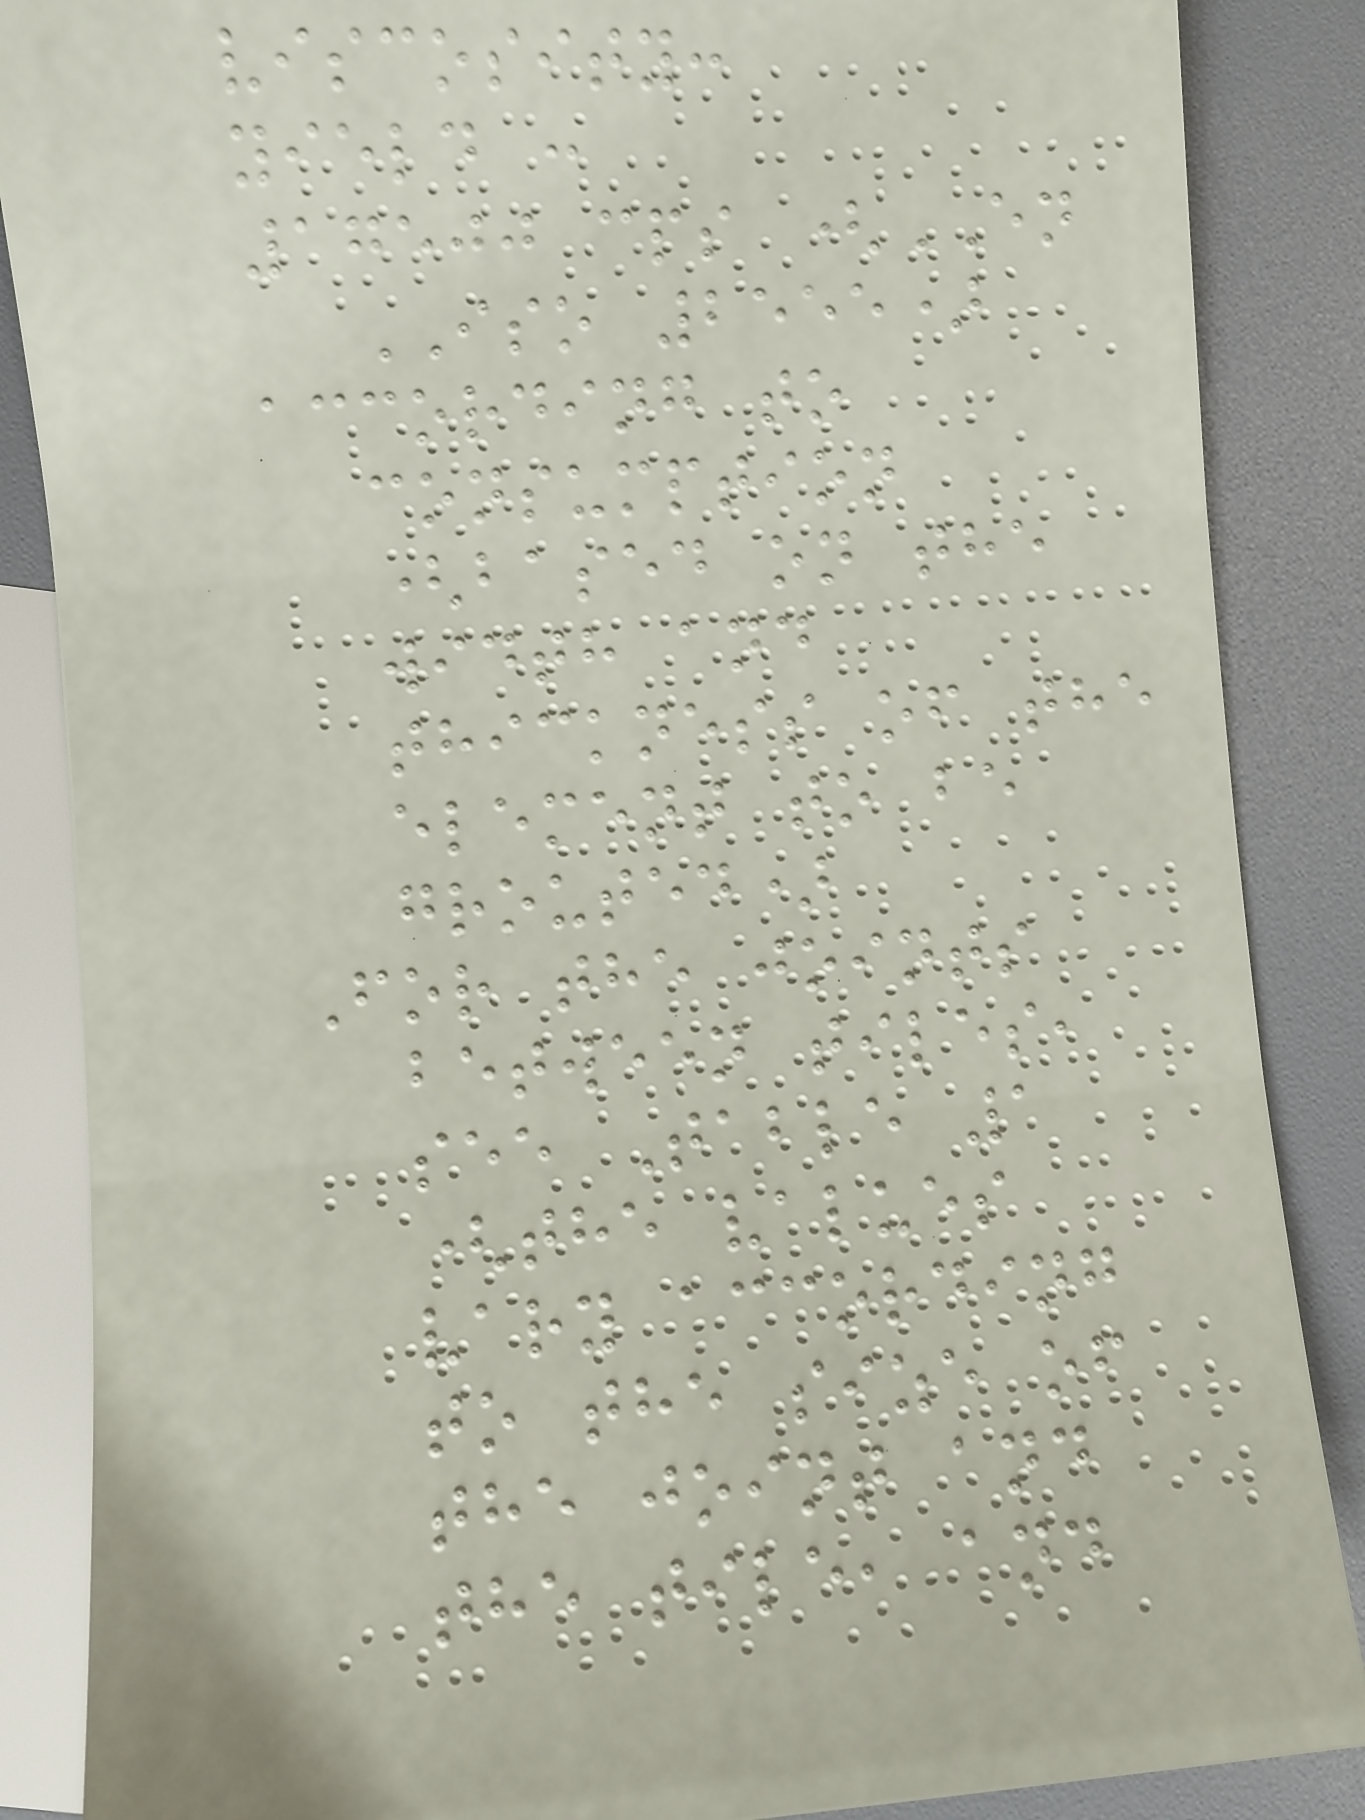viscosity:
yield :
17500 cps (EN
ISO 2555)
according to
consumption
(based on the
width and
thickness of the
element to be
grouted)
For the joints
between tiles,
see Table 1
(the values
vary according
to the size of
the joint and
the tile, and
